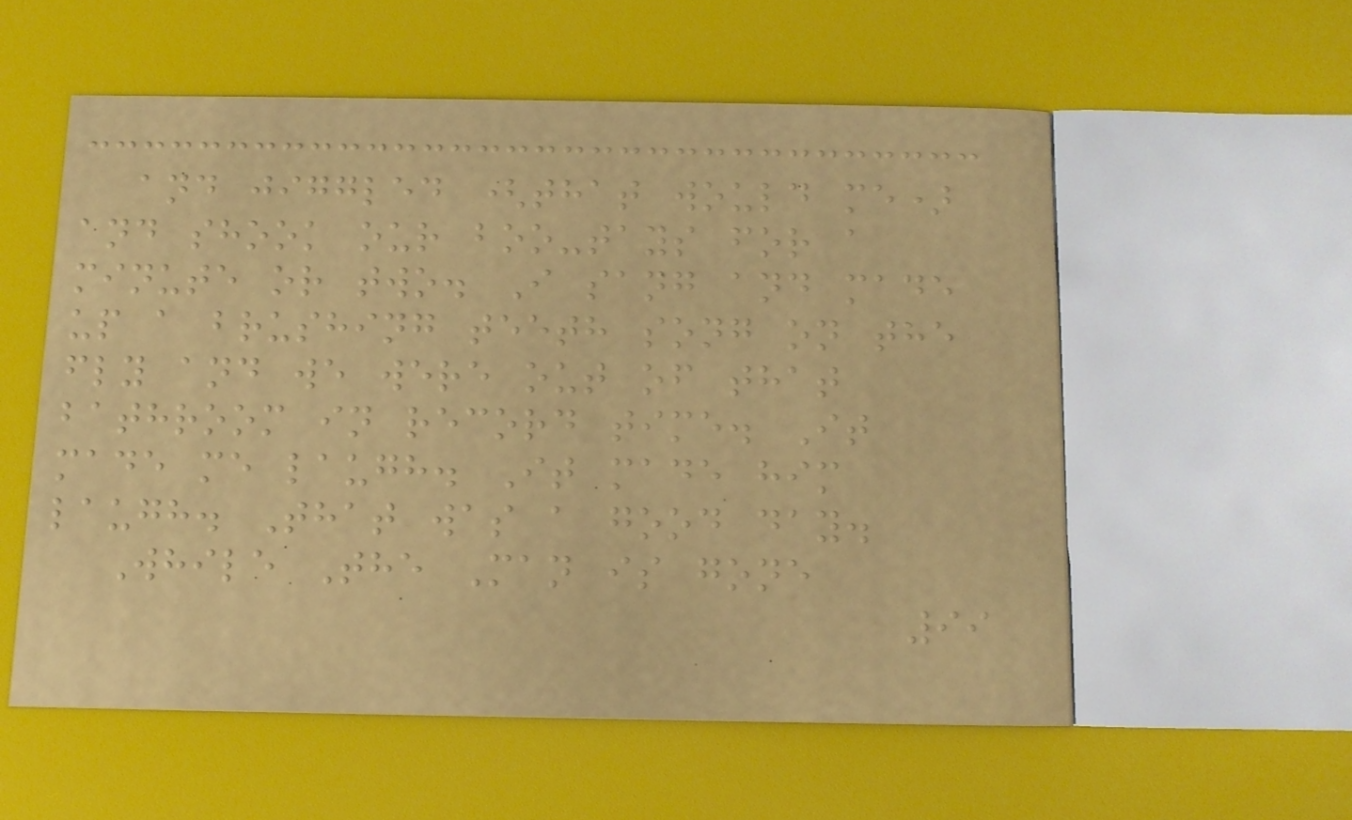and jiggled (that would me)
and shook our boo-tays for a
minute or two. I sang and made
up a brushing teeth song on the
fly and we were out of that
bathroom in record time. It
made me laugh. It made him
laugh. That was a good day.
While The Man is gone
99
